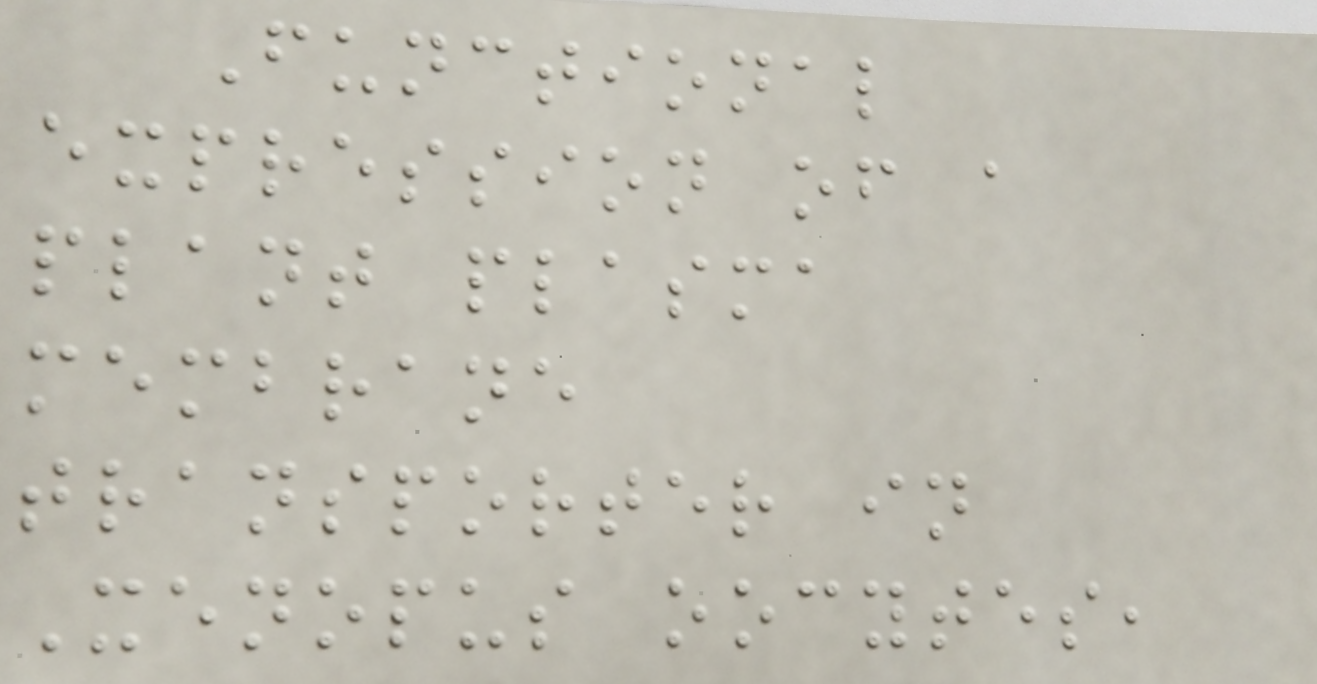Functional
expression of a
plant plasma
membrane
transporter in
Xenopus oocytes,
